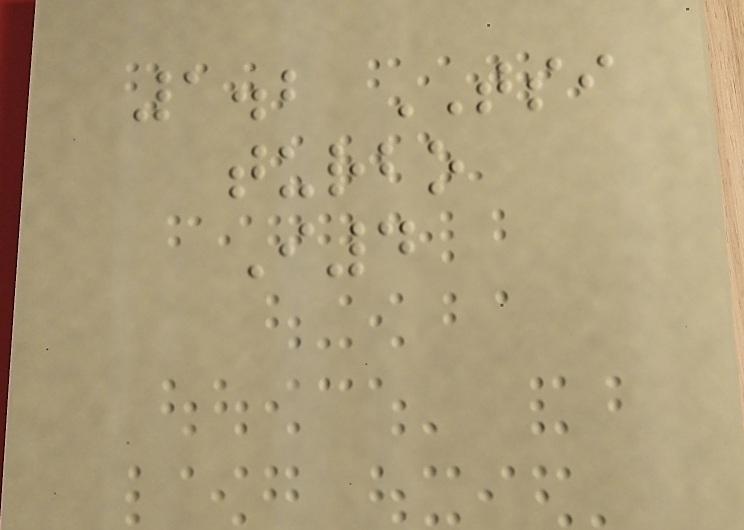1.2 TSI
turbo
I4
